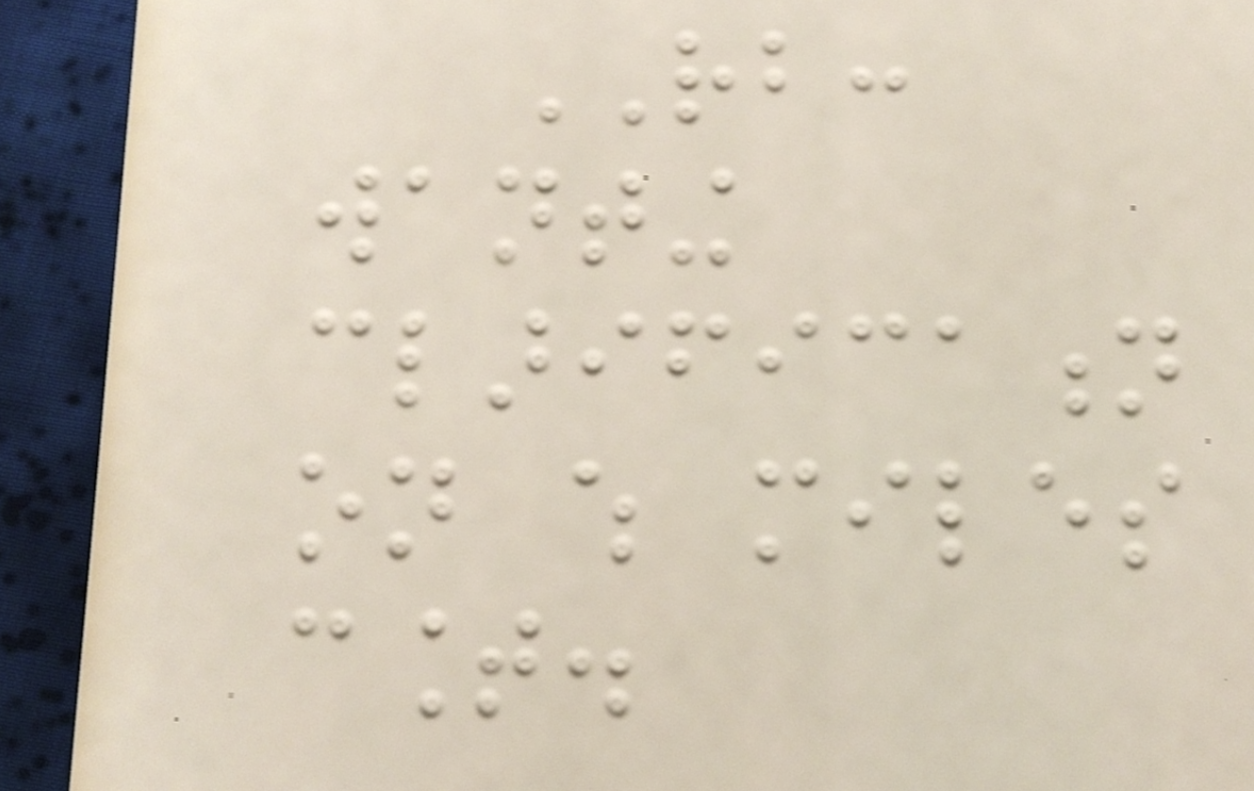RB:
wanting
clarification
on which miles
count.
